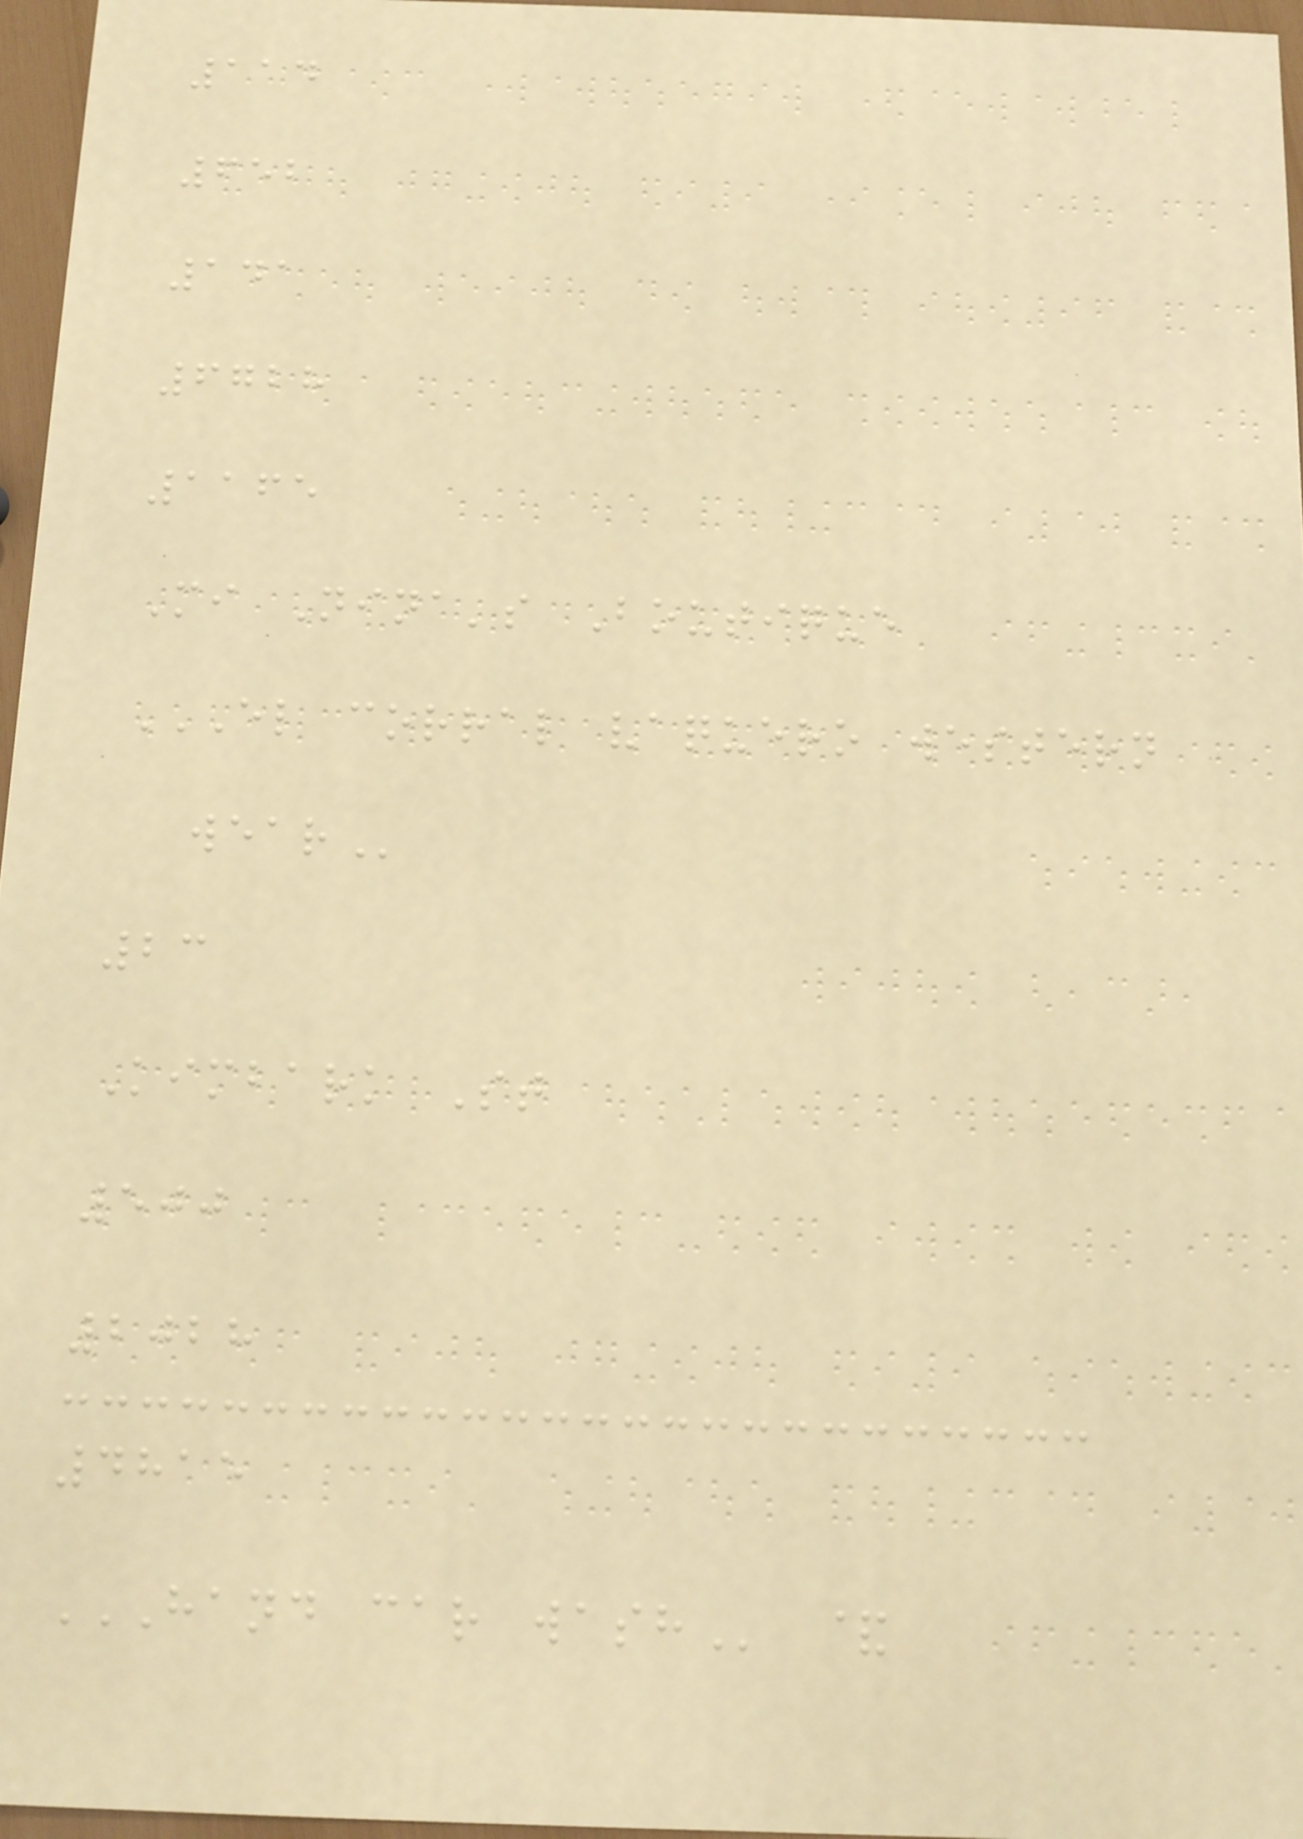114
652
141
6728
1165
Mi Nina's Boutique
EL CORRAL VAQUERO WESTERN
WEAR
23
Kimbark St
500
2028
4815
HAND CAR WASH &
